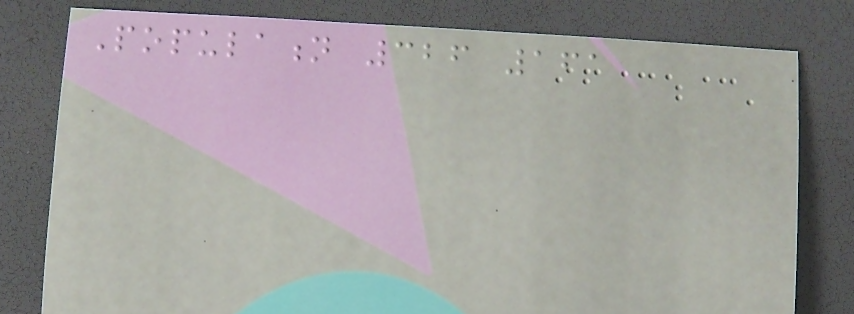Population 326 161
